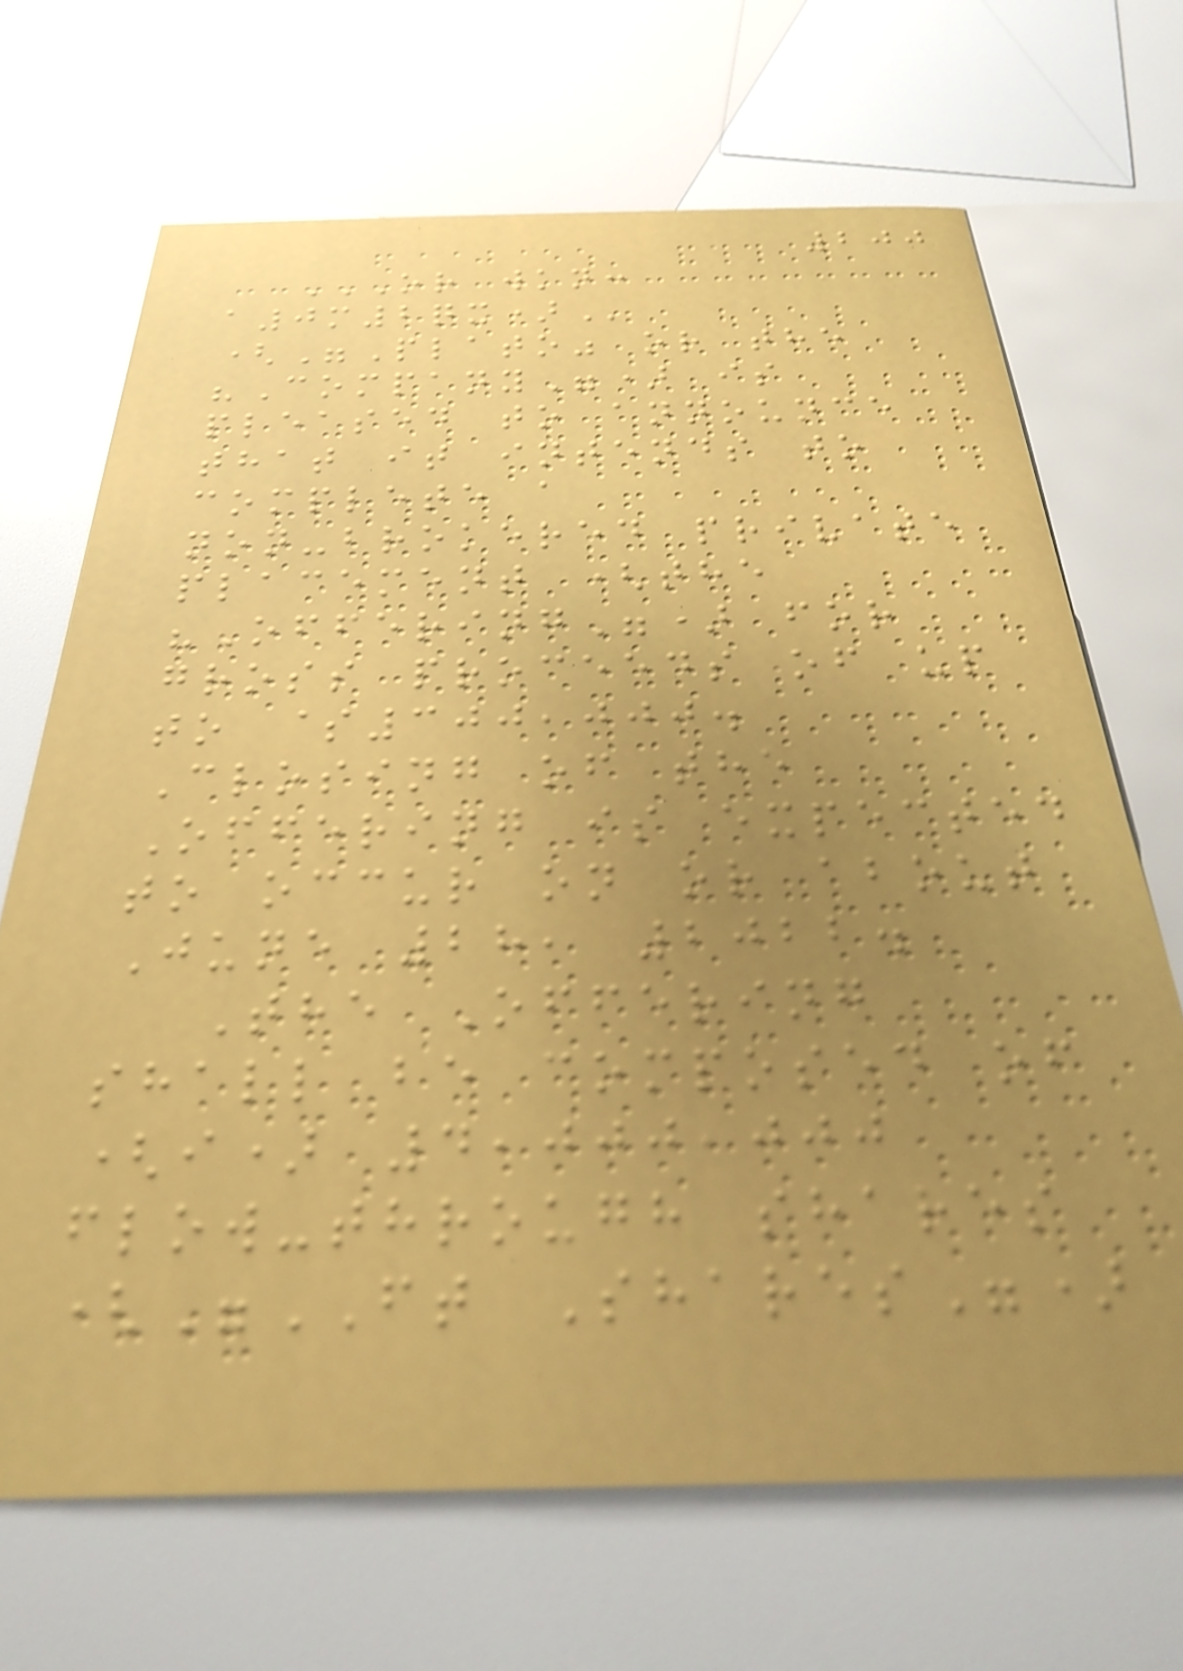200
OR WKN:
A0M2QX)
("Plato" or the
"Company") is
pleased to announce
that it intends to
complete a
non-brokered private
placement (the
"Offering") for
gross proceeds of up
to $300,000.
Closing of the
Offering is expected
to occur on or about
June 28, 2022.
The Offering
shall be composed of
(i) 4,000,000
flow-through shares
("FT Shares")
